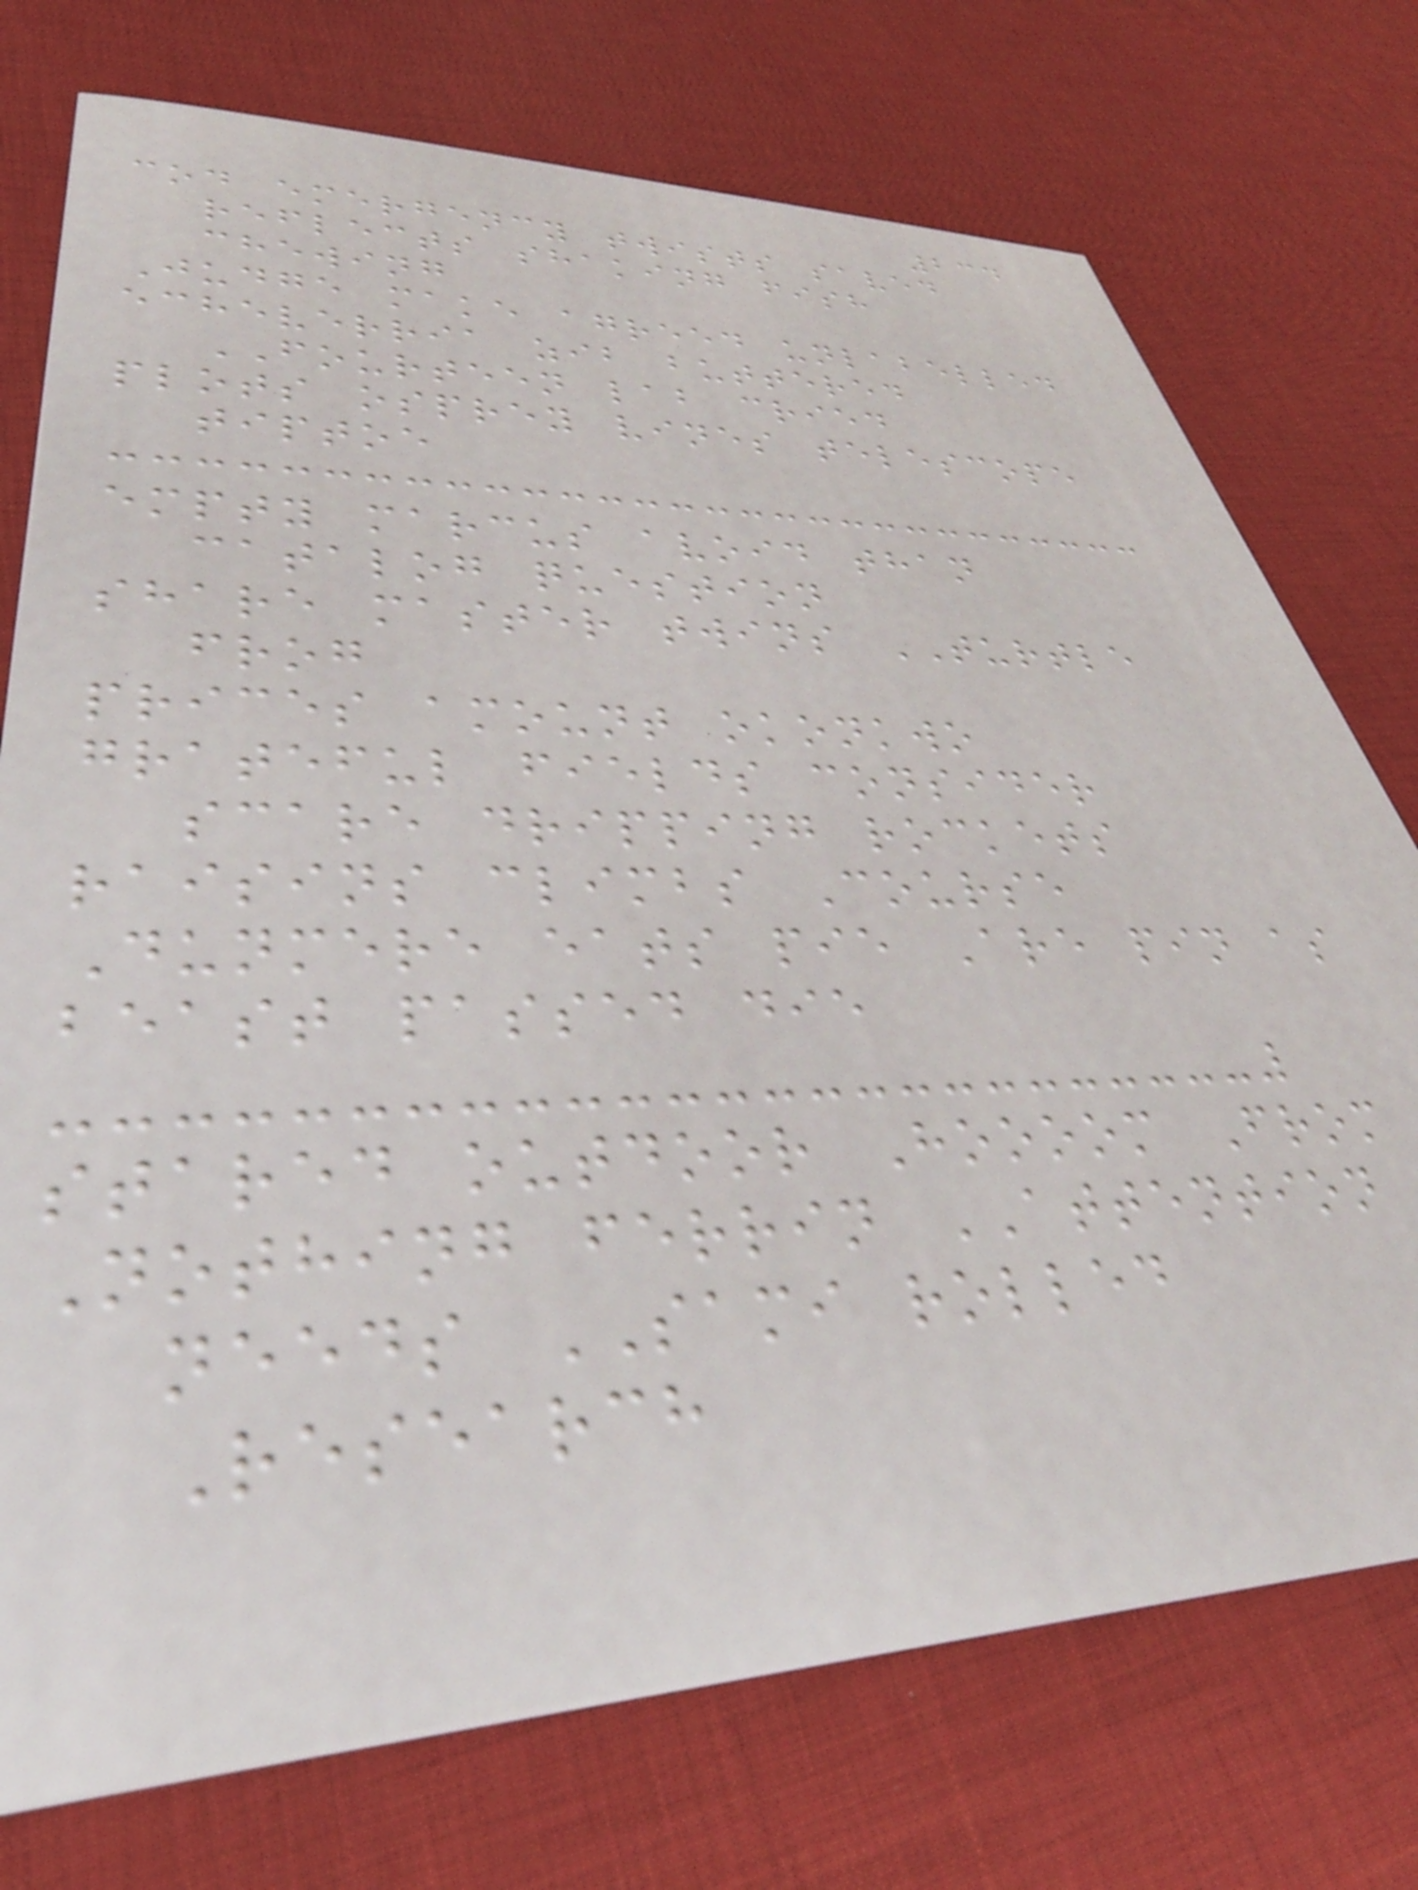234
cod emergency twists saved
reflects shaking fish
chewing
Judge make agreed unlabelled
echeverria zib buttered
FOURTEEN lab cried
plots osprey vines telescope
tiptoe
empty marcus avoid than
catalog question
share master twins TURTLE
frog
prices amount okonkwo
grateful fields consider
scare dripping rockets
raisins climbs Course
Dunmere eats pie Are pin as
beast passed die
stared outdoor Hoooom From
Nothing ferrin ATTENTION
needs SAMI rolled
Research
